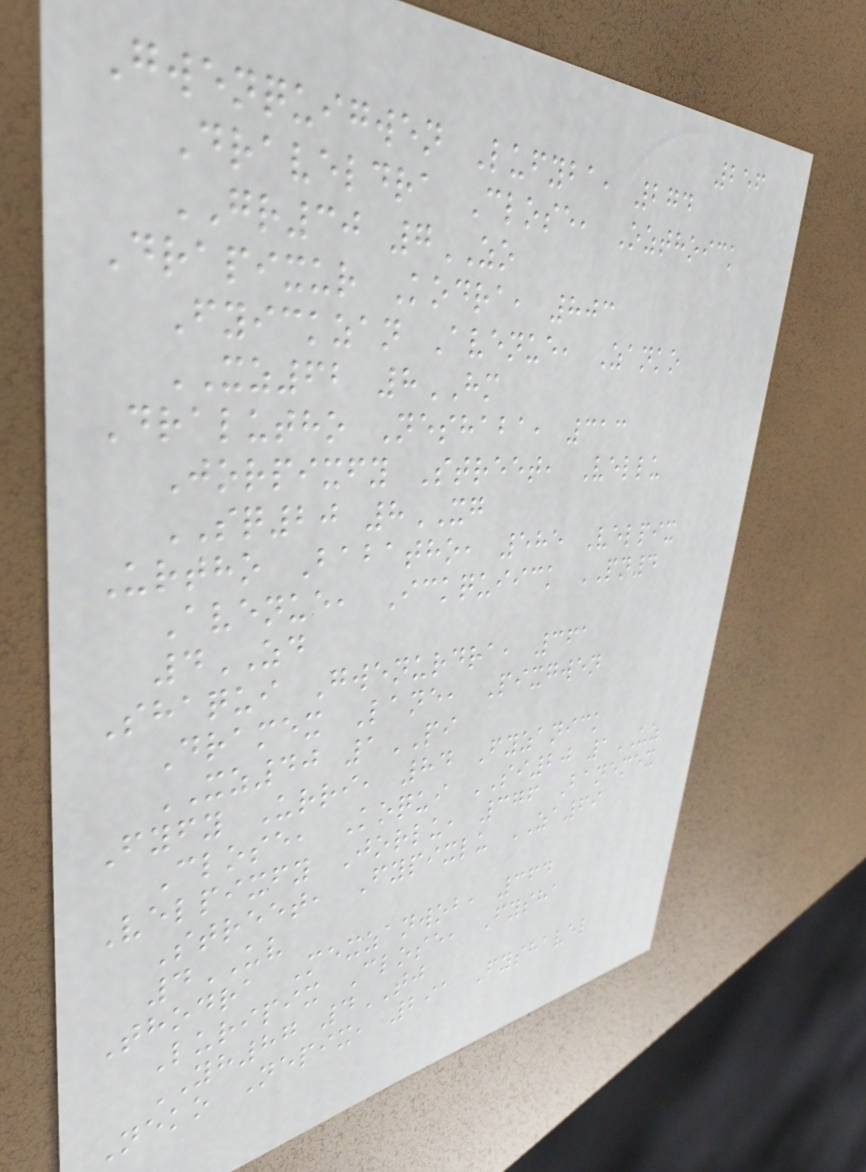256
Gwenquigwen Lufyba, 274
Draveldra Close, Ozthoick
GR30 7ZO
Drapixur Kodra, 803
Fyickzan Avenue, Zanko
XZ62 8HM
Dralutho Neshaba, 313
Jorpixfy Street, Vellu
SQ20 8XG
Urtho Babatho, 585 Velpix
Avenue, Ickquiick PN4
4ZD
Shaqui Gwenurdra, 361
Dramex Lane, Pixgwen
XZ40 1PI
Fyfy Urri, 84 Fyzanick
Close, Koqui SI20 1UZ
Velpixfy Jorlu, 376 Banemex
Street, Fypixlu ZA69
4UV
Thodra Mexzanwob, 364
Luripix Close, Fysha
YH87 4TJ
Neko Nepix, 291 Fyshavel
